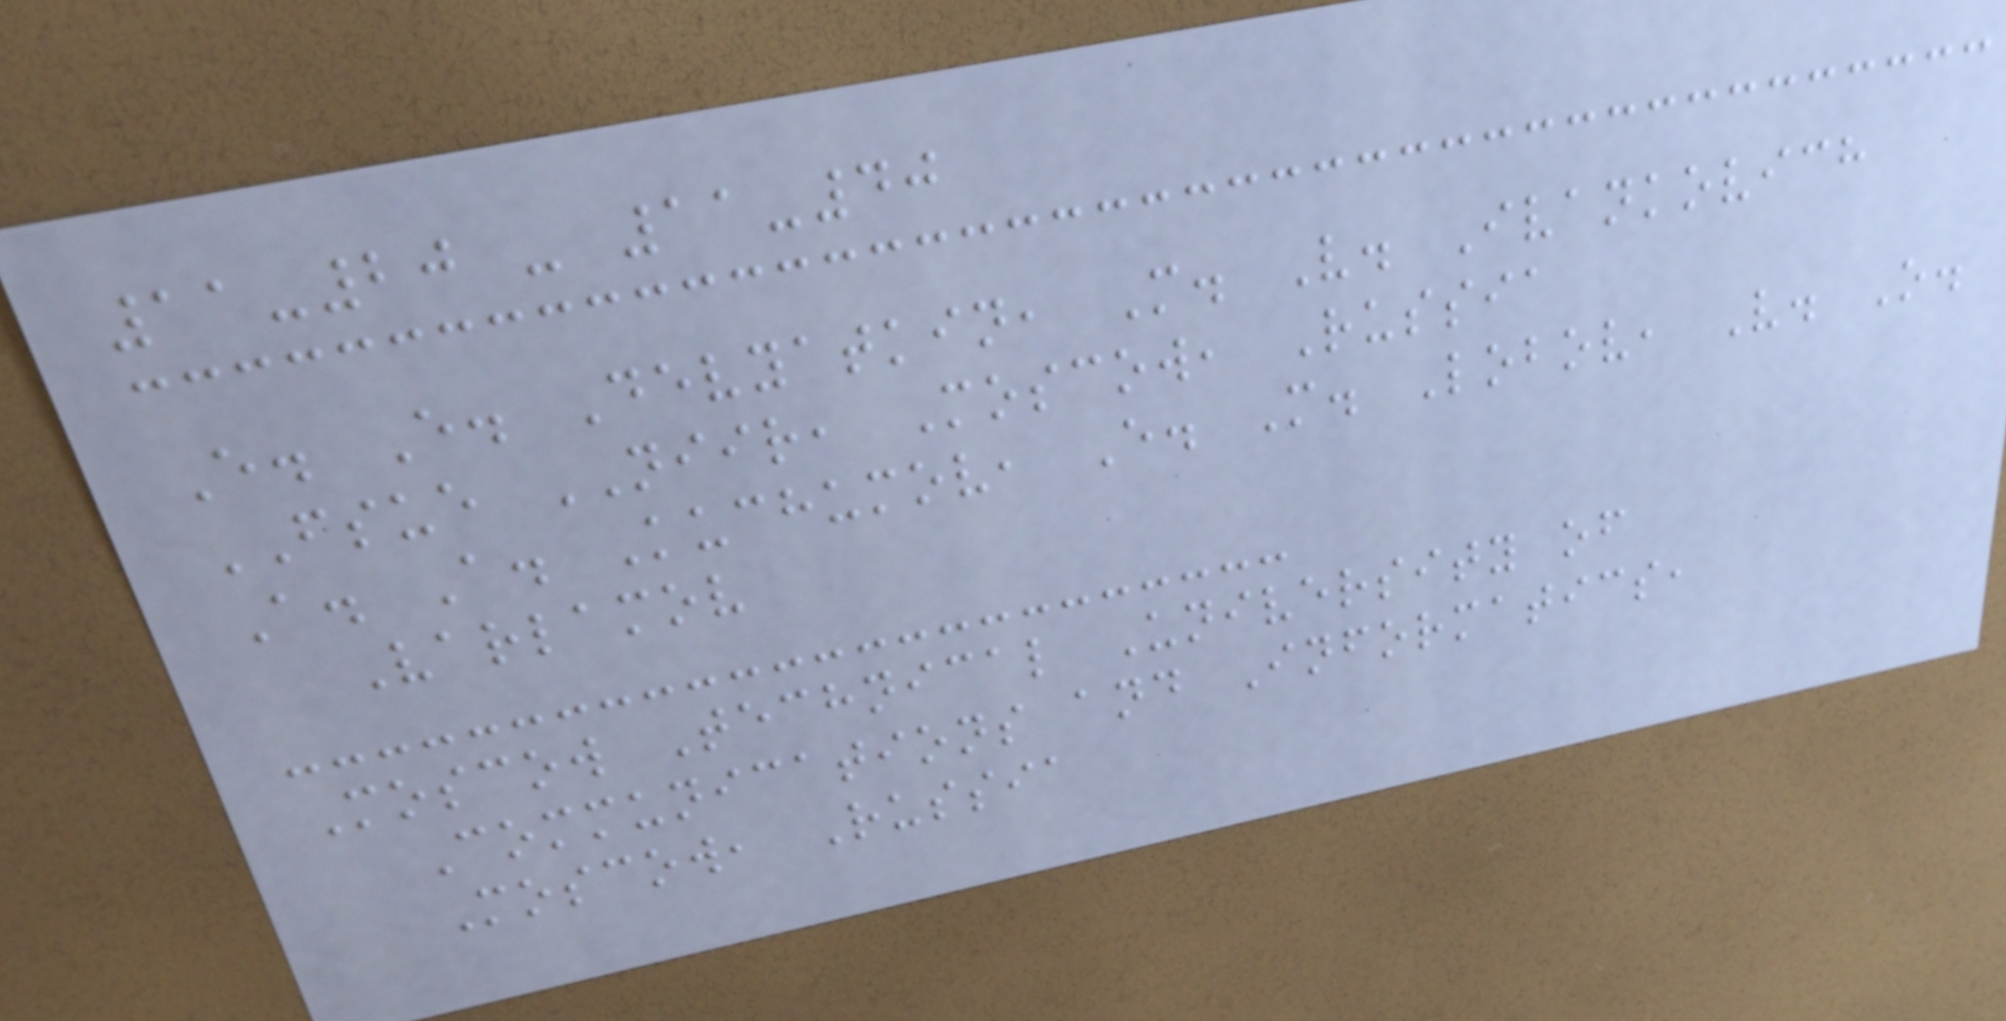11-20 - 11-40
E. E. Devyatkin, M. V. Ivankovich
FSUE NIIR, Moscow, Russia
A. A. Kuchumov, E. M. Lobov, V. O.
Varlamov
Moscow Technical University of
Communications and Informatics,
Moscow, Russia
